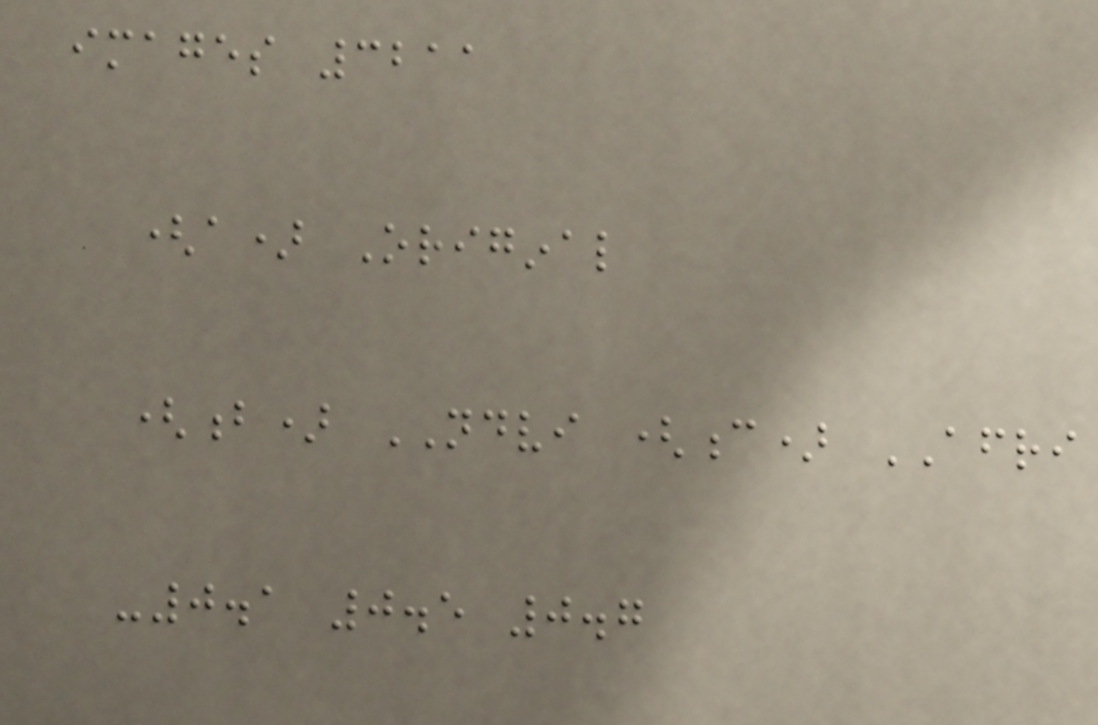images 3211
(a) Original
(b) NDVI (c) AFRI
-0.1 0.5 0.7
